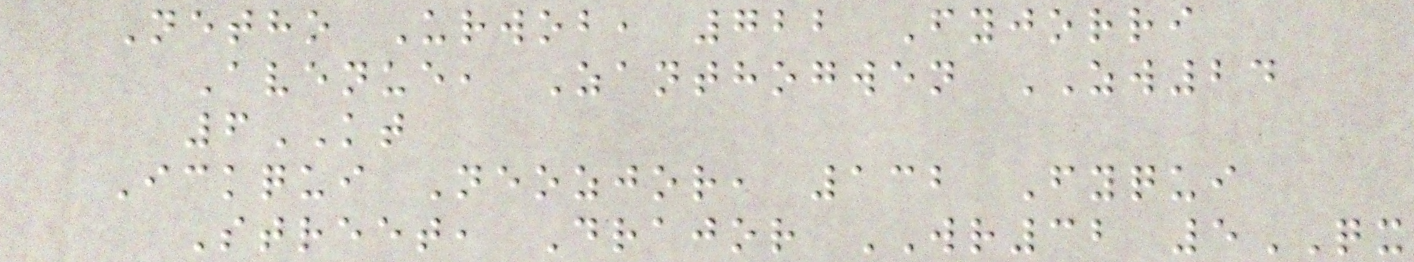Netho Urwob, 722 Fyjorri
Avenue, Zanthogwen ZW24
6KT
Ickqui Neozjor, 132 Fyqui
Street, Drajor WR32 5QX
